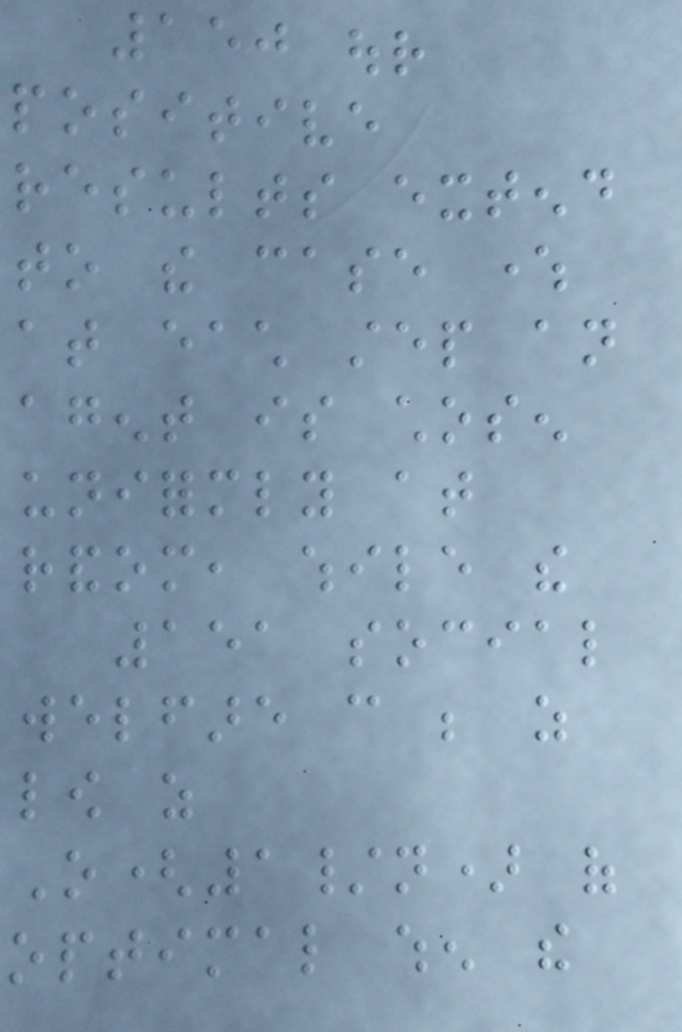150 our
positive
results extend
to the case where
at each step an
agent is chosen
uniformly at
random, while the
151 social
welfare can be as
low as
O(1/n) of
optimal when the
